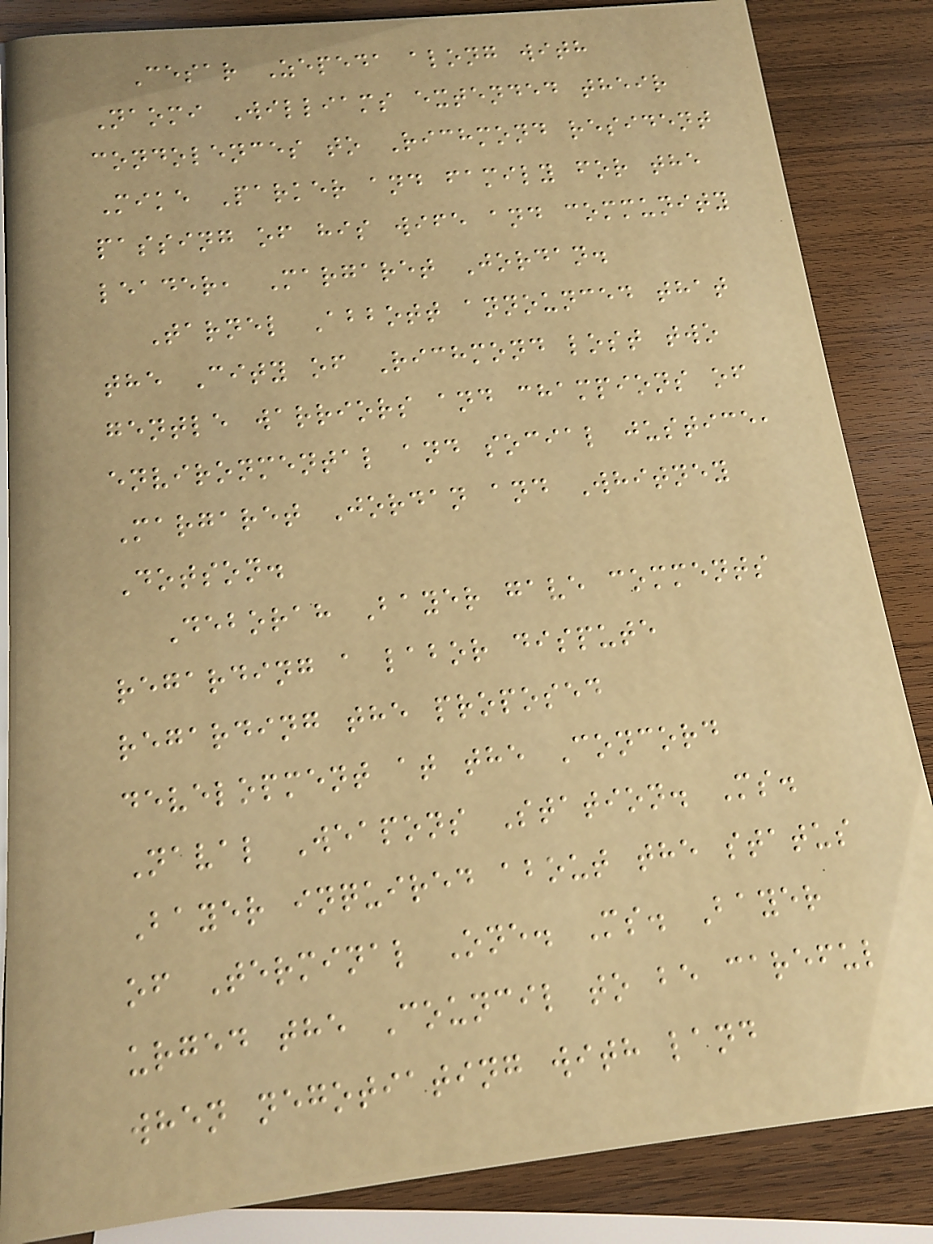Cesar Zepeda along with
Naomi Williams extended their
condolences to Richmond resident
Mike Parker and family for the
passing of his wife and community
leader, Margaret Jordan.
Tarnel Abbott announced that
the City of Richmond lost two
gentle warriors and champions of
environmental and social justice,
Margaret Jordan and Whitney
Dotson.
Deborah Bayer gave comments
regarding a labor dispute
regarding the proposed
development at the Concord
Naval Weapons Station. Ms.
Bayer inquired about the status
of Terminal One. Ms. Bayer
urged the Council to be careful
when negotiating with land
